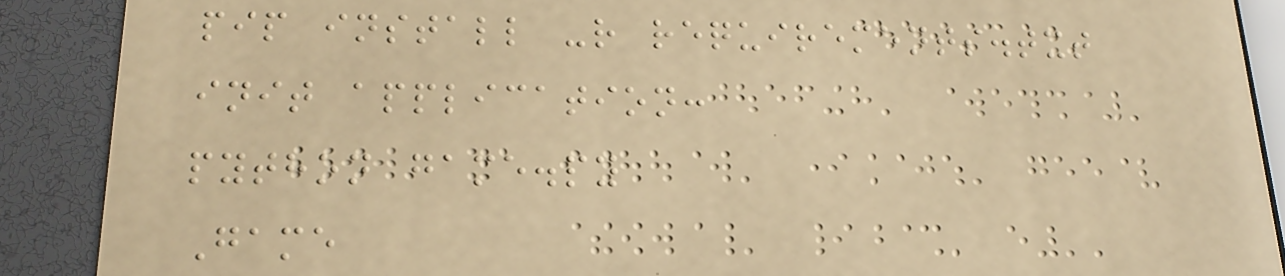pip install -r requirements.txt
init application:
python game.py
Game
